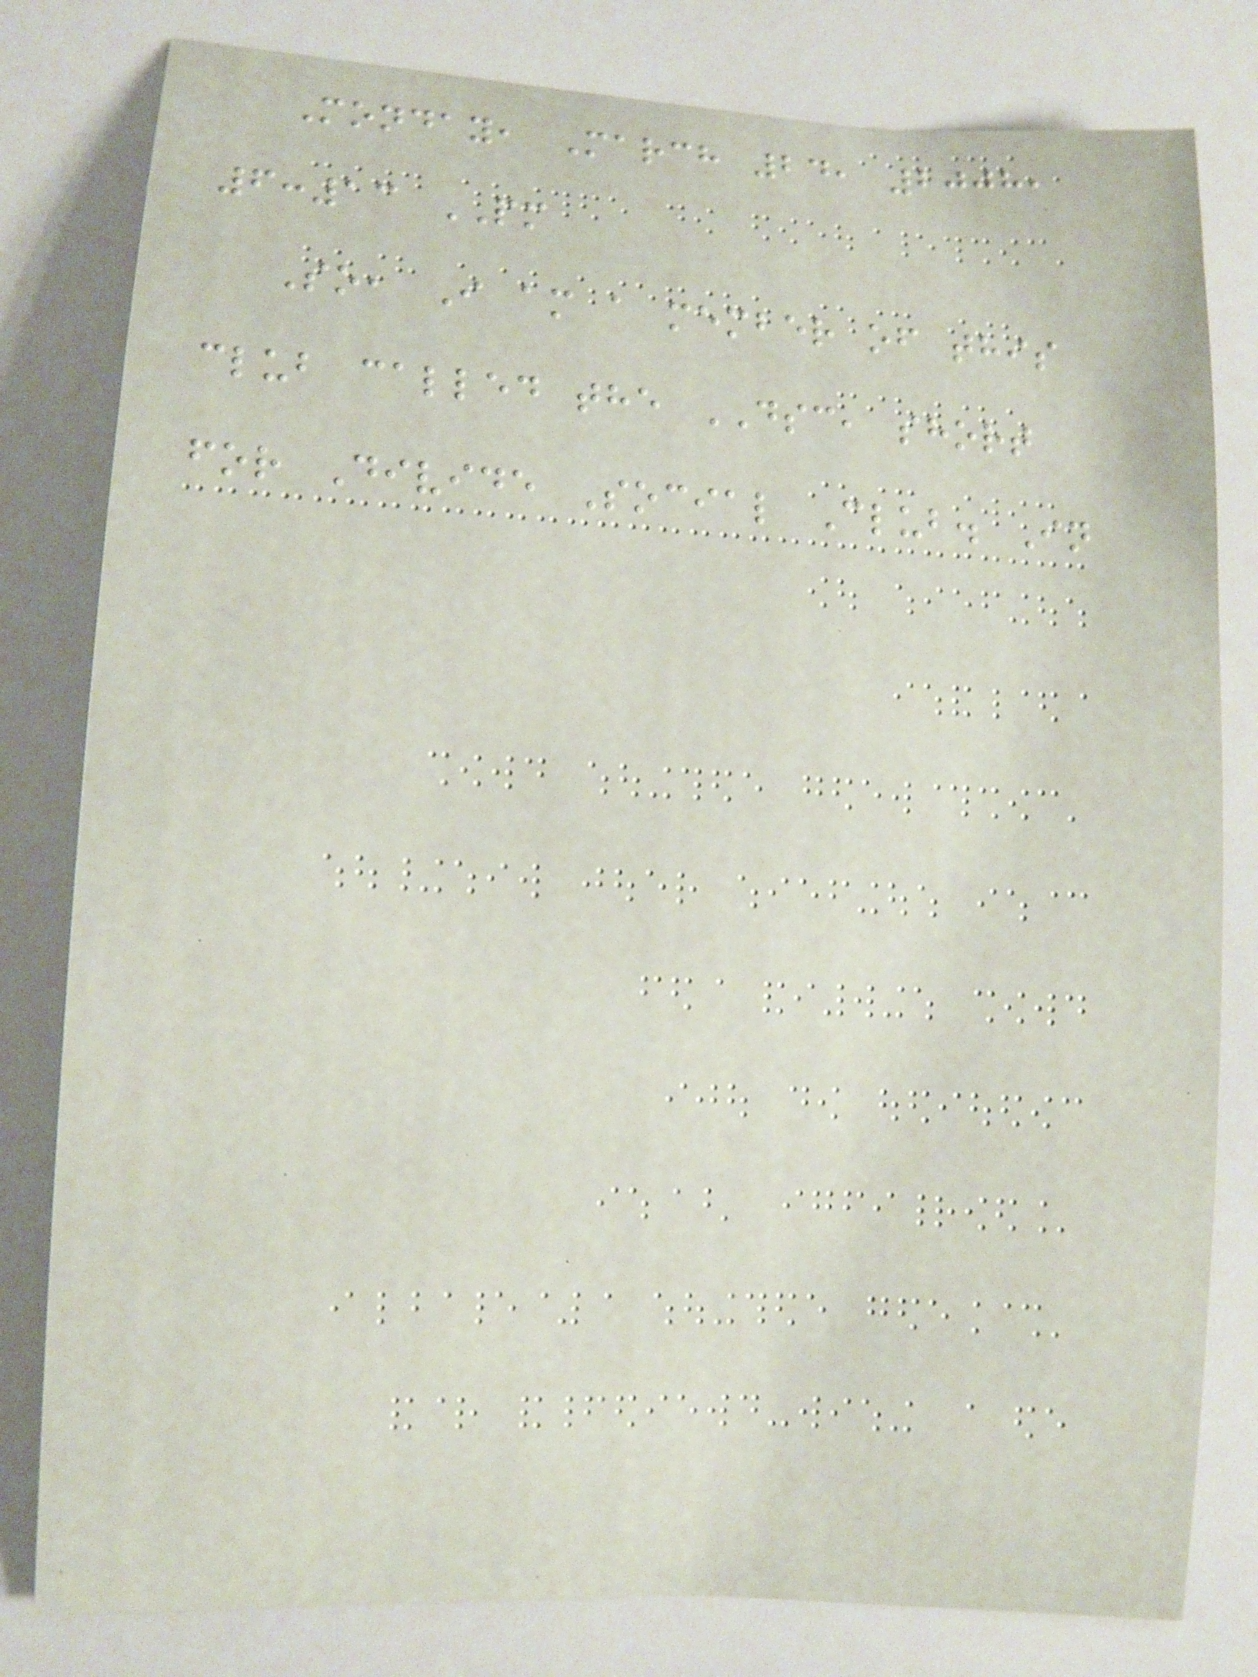Monday, March 24, 2008,
6:13 PM
So, I am a member of this
club called the DSC, short
for Divide Social Club. In
